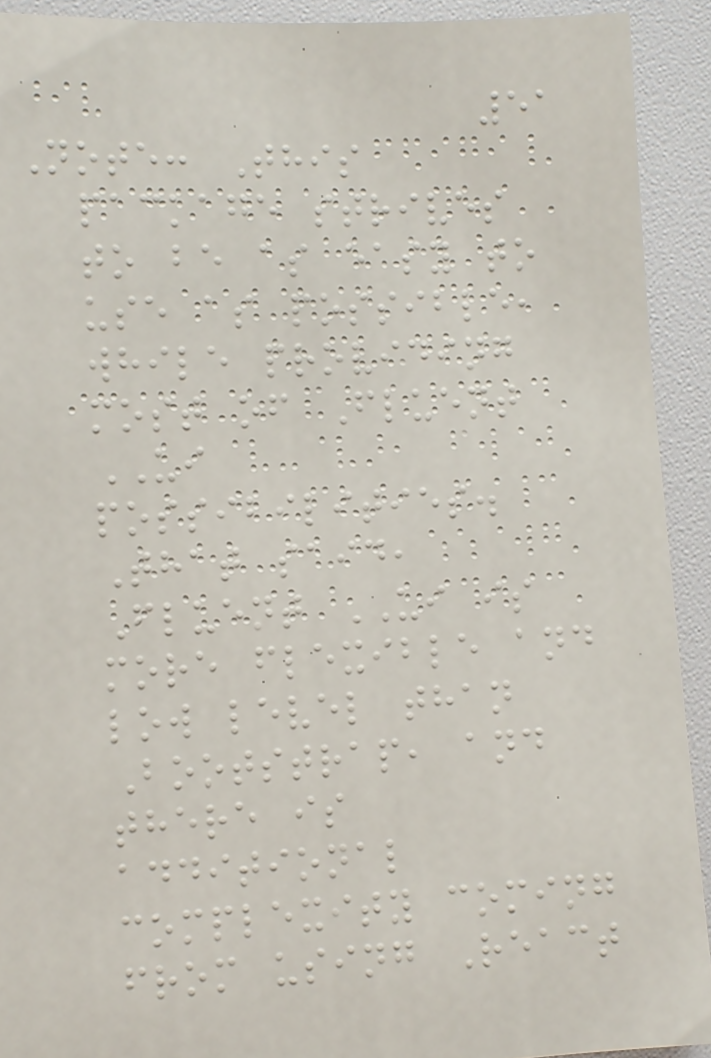51
Note: This
package strives
to be as easy to
use as possible,
while providing
most of Fluent
UI
possibilities.
That said,
Fluent UI is
more flexible and
low level than
Bootstrap, and
there is
additional
complexity coming
from using React
